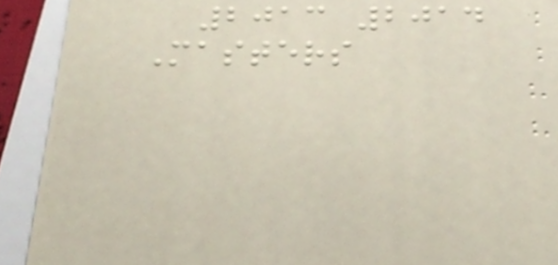2013 2014
Masters
